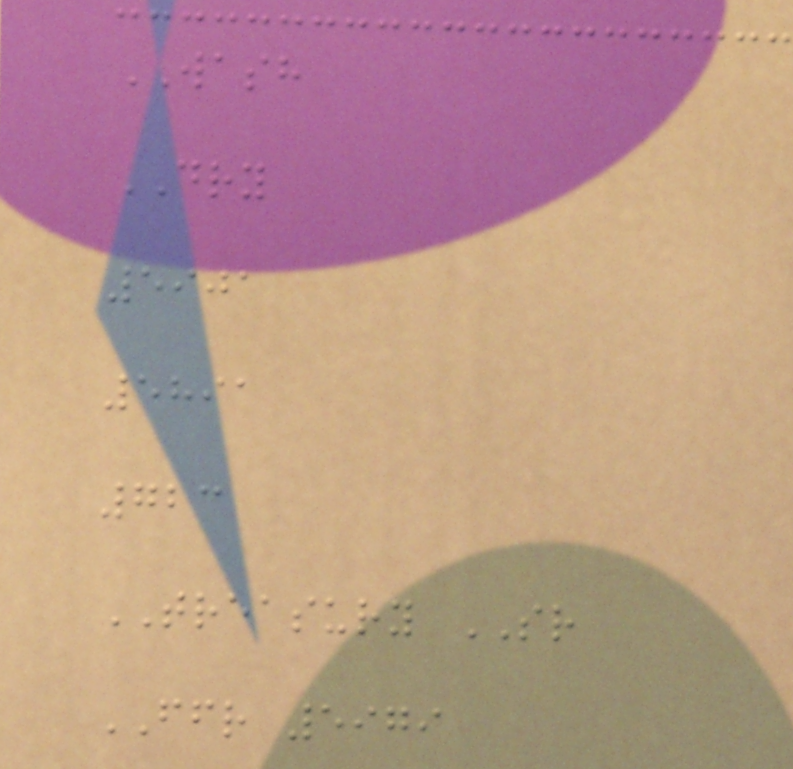WASH
DRY
5901
5891
723
TREASURY SR
FFR 5979
